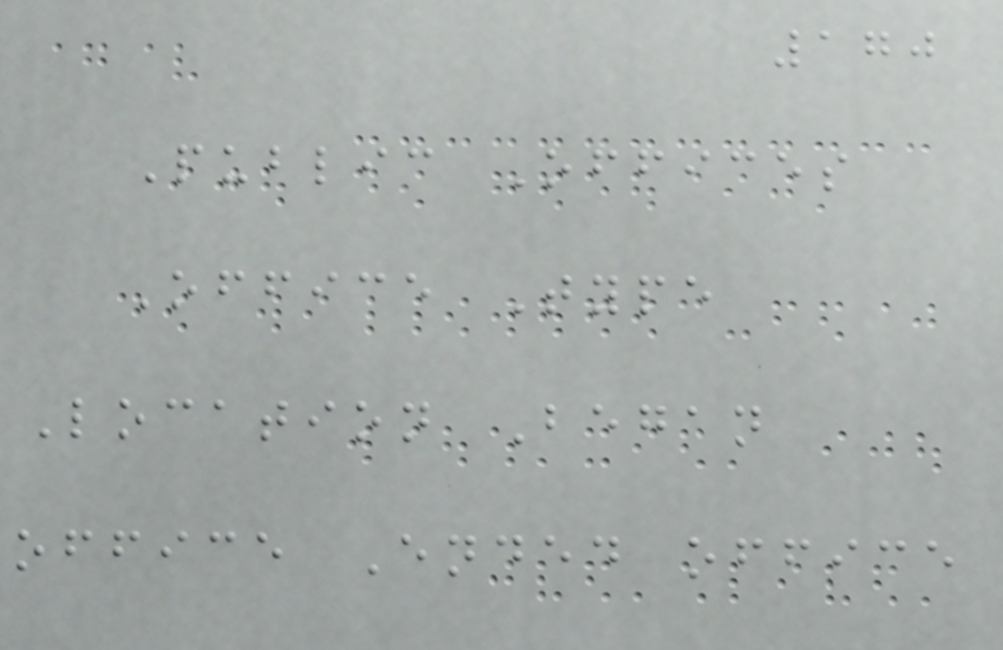170
Public Offices
Office Type
Location Began
office Ended office
